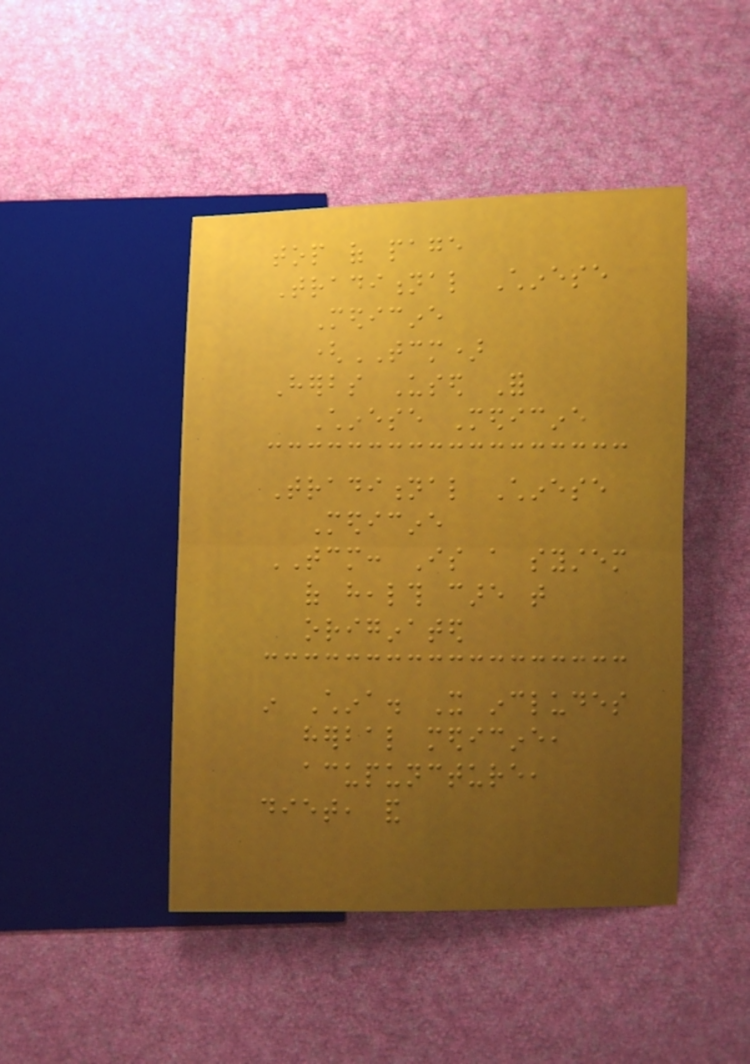top of page
Traditional Chinese
Medicine
(TCM)
Herbs Used For
Chinese Medicine
Traditional Chinese
Medicine
TCM: Is a system
of health care that
originated
in China. It includes
herbal medicine,
acupuncture,
diet, and
